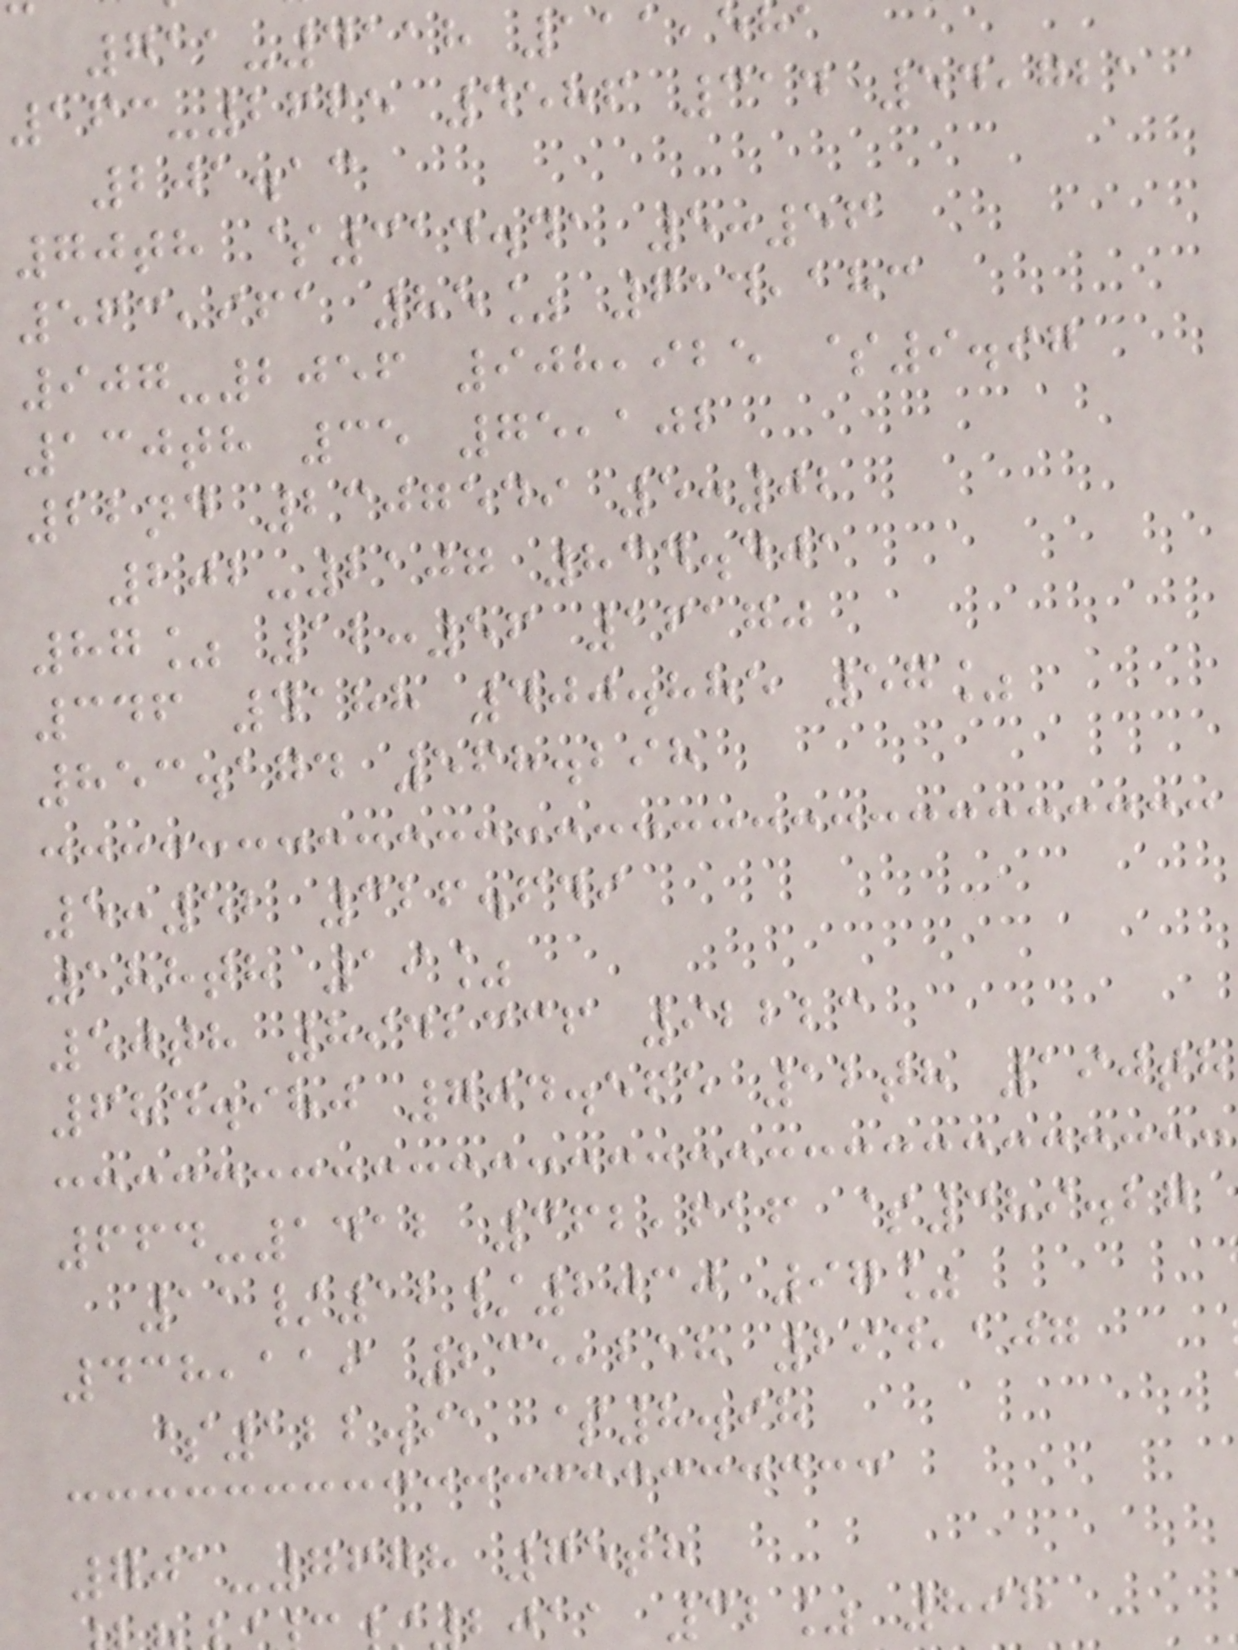711-4118 111,581
163-2665 4586 314 54,721
201.13
70th $314.41 5:56
563,961 85% 614,183
907-2056 908,925 $9.97
130th 35 75,102
22nd 2307549 5:02
202-2107 834.401
87% 12:56 16170
346 4188 400.885 57%
853.174 568.298
5:52 326.649
188th 19%
50th 8942336 92223
684.980 704.565 12th 190th
664-1412 362,616 $389.27
11/12/2030 97%
438,119 235,258 294,107
$122.91 $8.98
701-7678 75th
aa 32% 898
